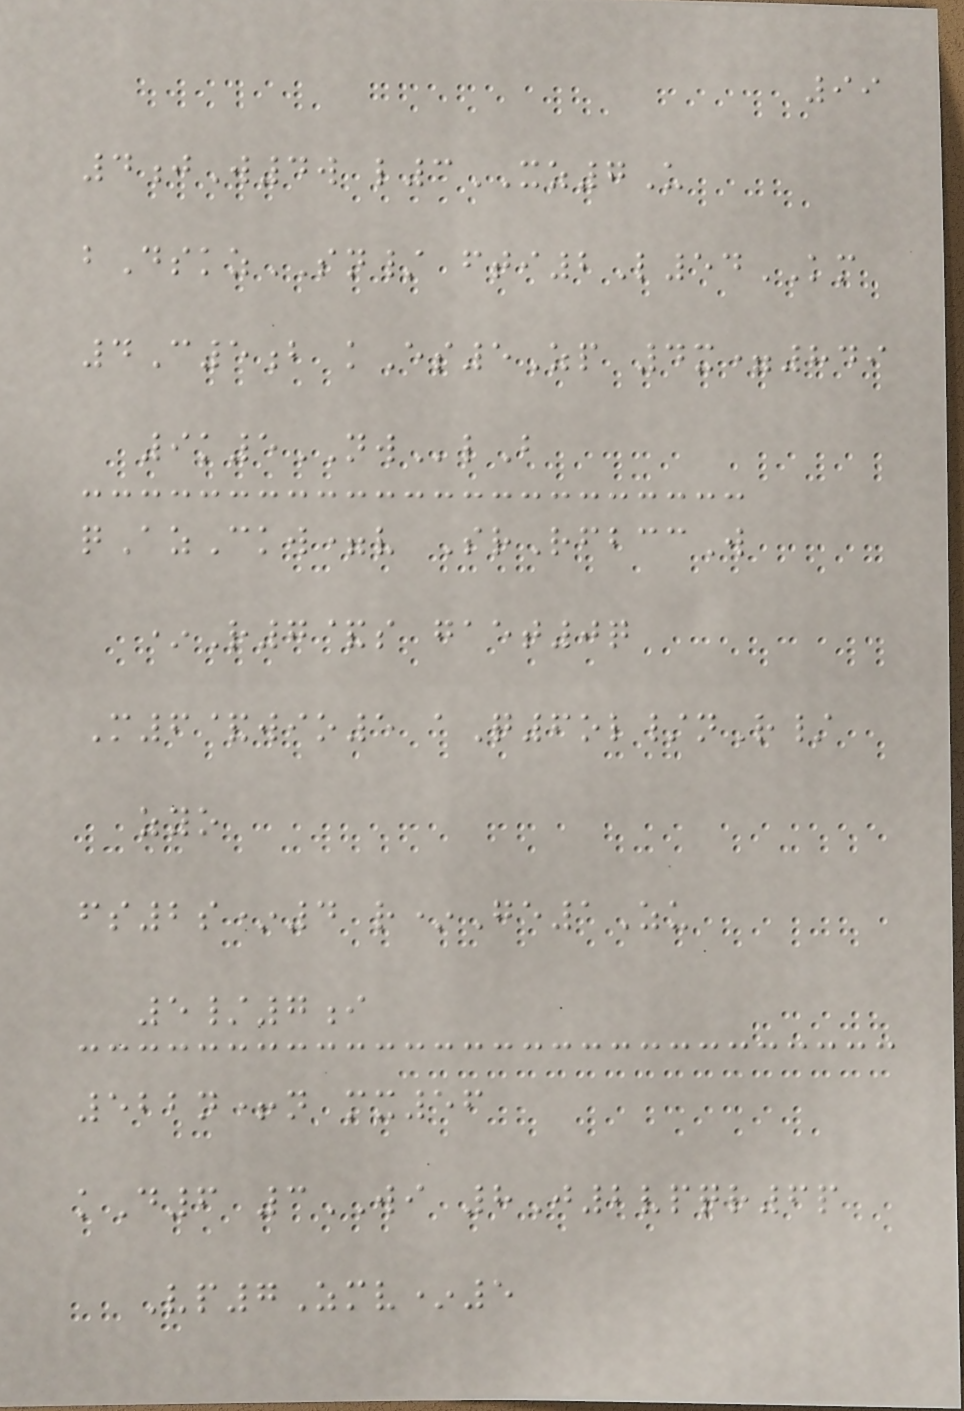99
4jW4w l3XZ7U
bDskzSN/ fti2L54KM
4C5b kEs5Zp 4x=849
9k5NWlB
qAzCkw=v SrRfbccW
*R7&s gaet0q
M6&wio5 aQ6ol/nR/
zyo
fs2s*4 r*Ge1Zu
5/7i
522n+n mx56
kD6 3WI 8J2vpqr6p
Vp7Zmv*5
